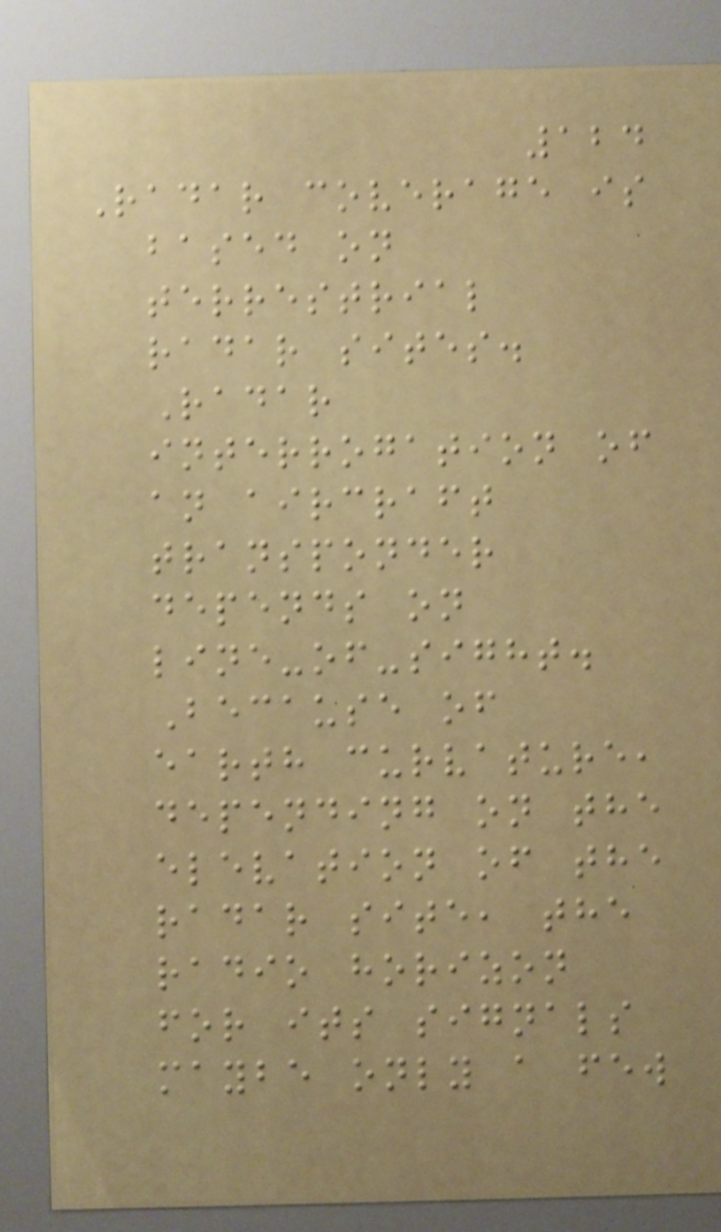124
Radar coverage is
based on
terrestrial
radar sites.
Radar
interrogation of
an aircraft
transponder
depends on
line-of-sight.
Because of
earth curvature,
depending on the
elevation of the
radar site, the
radio horizon
for its signals
maybe only a few
